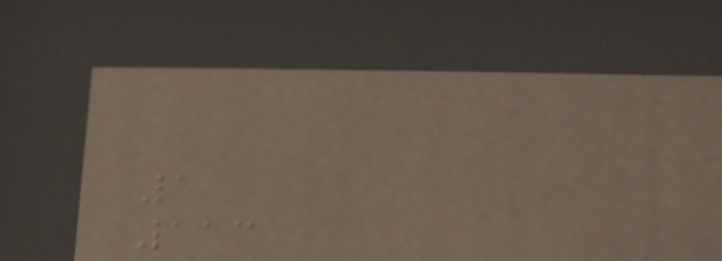1
113
